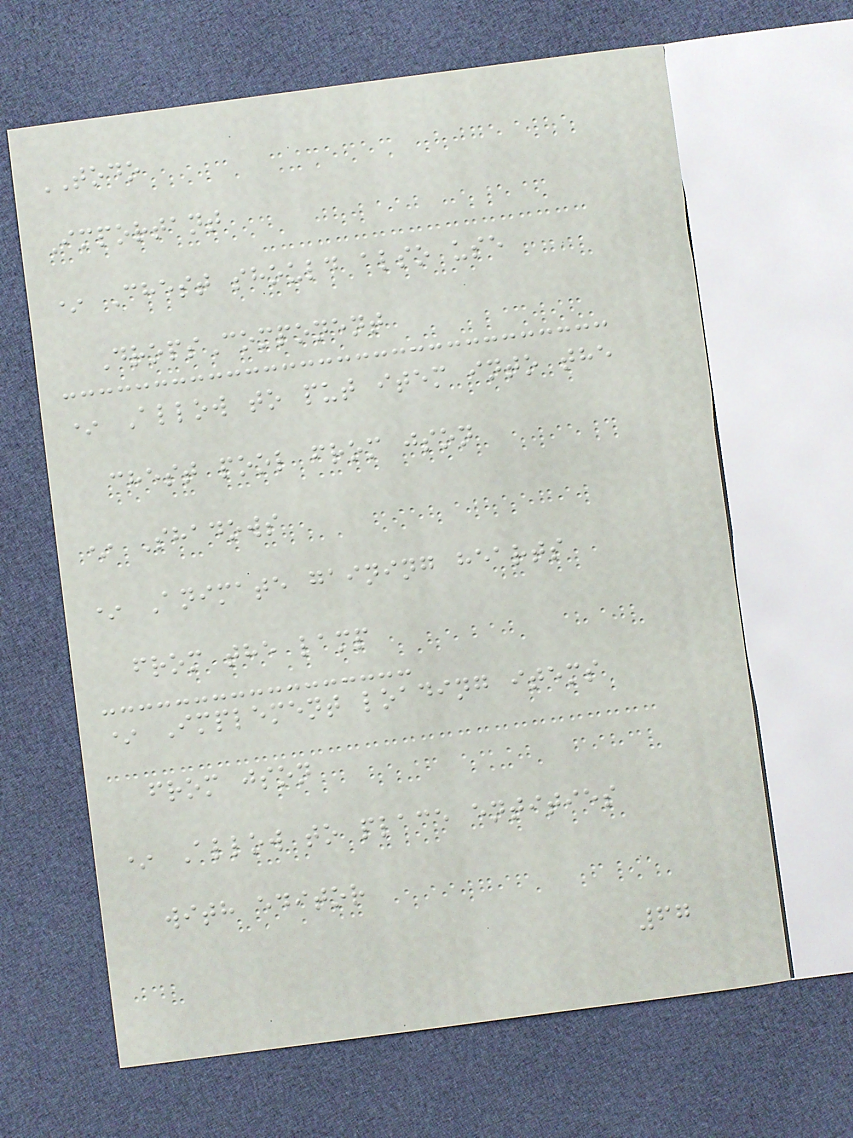TODO
Important
* Chest should also use
DropsComponent
* Allow to put item into the
chest pool from json
* Shadows
* Animate gaining hearts
from the lamp
* Implement loading items
from json
* Allow to place entities
with editor
67
